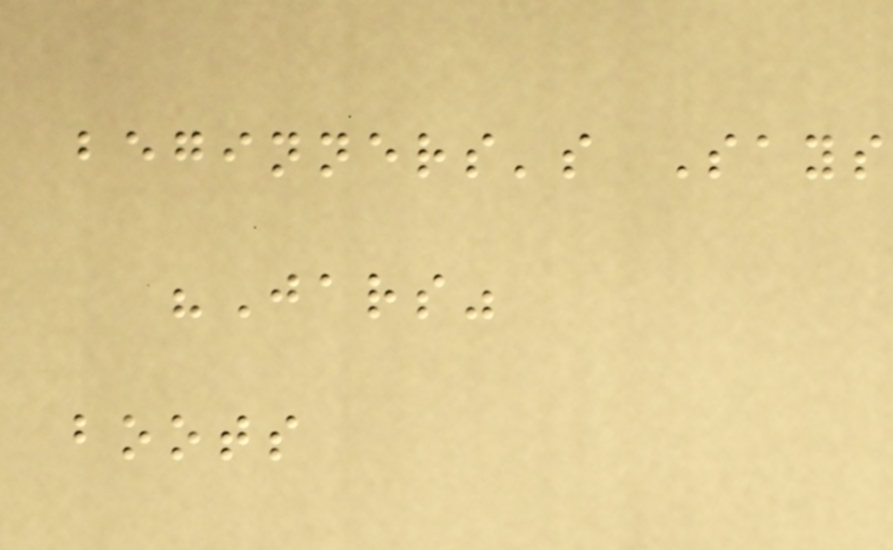beginners's Says
"Jars"
boots
